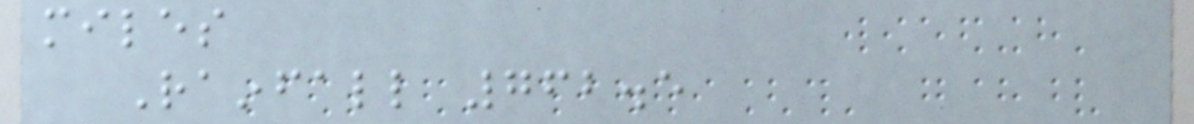miles
Rainfall 762.5
